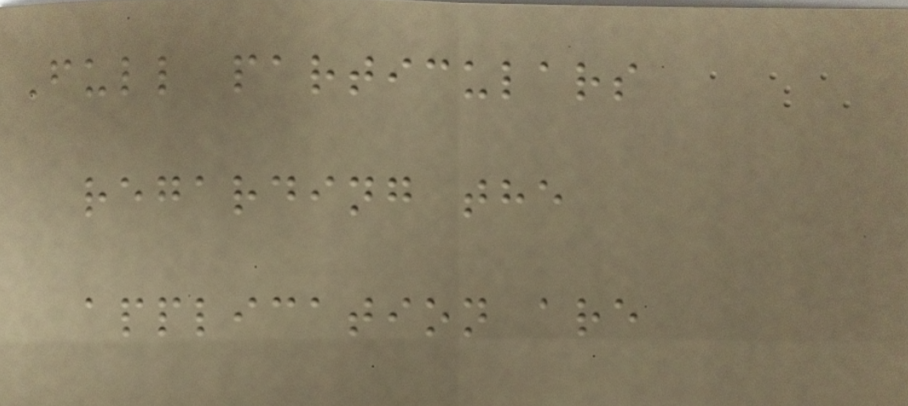Full particulars
regarding the
application are
